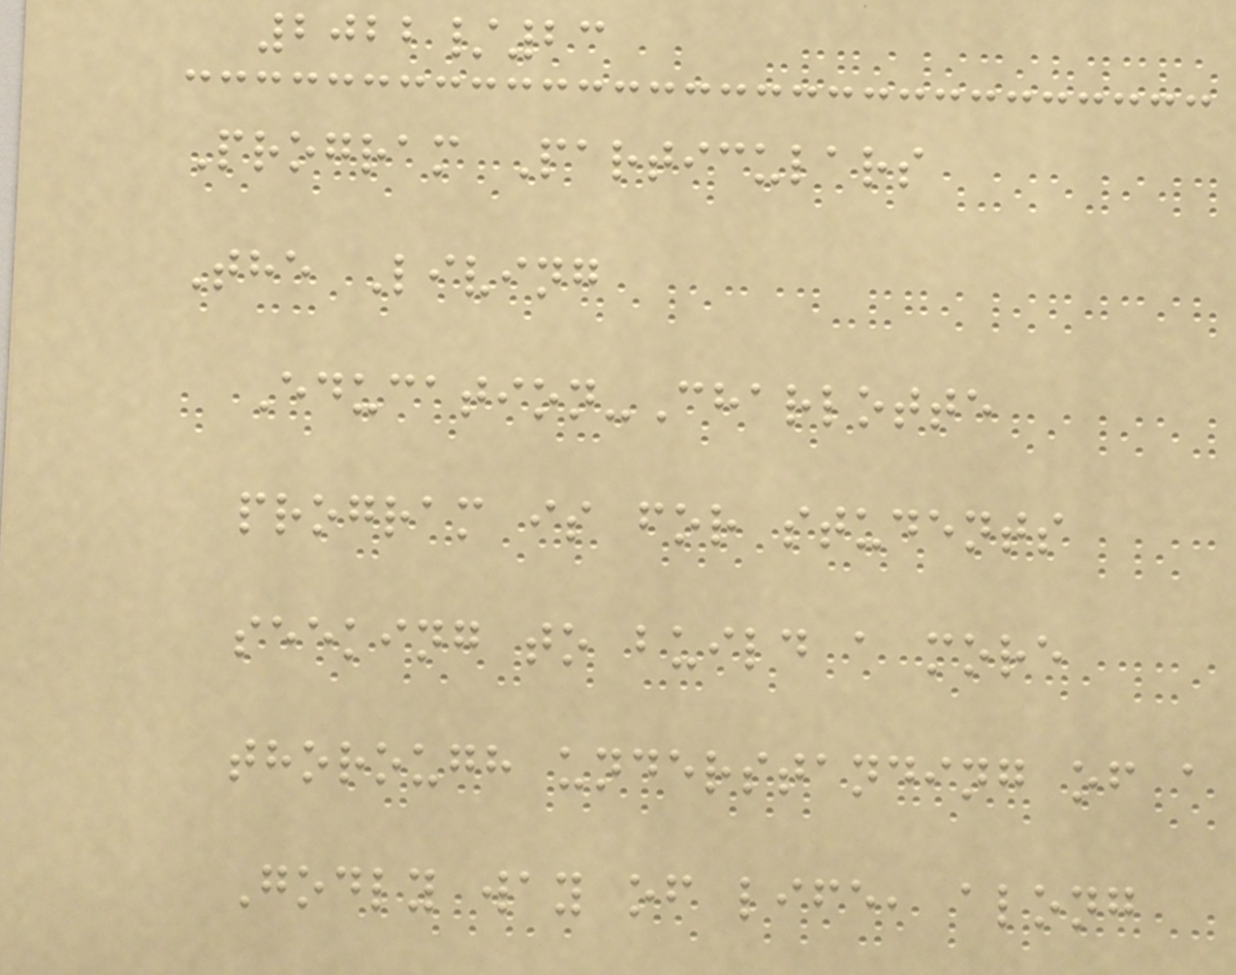2022/23
Program Particulars
The Living
Education-Charlotte
program is for students
seeking to build a more
thorough understanding of a
Godly way of life, along
